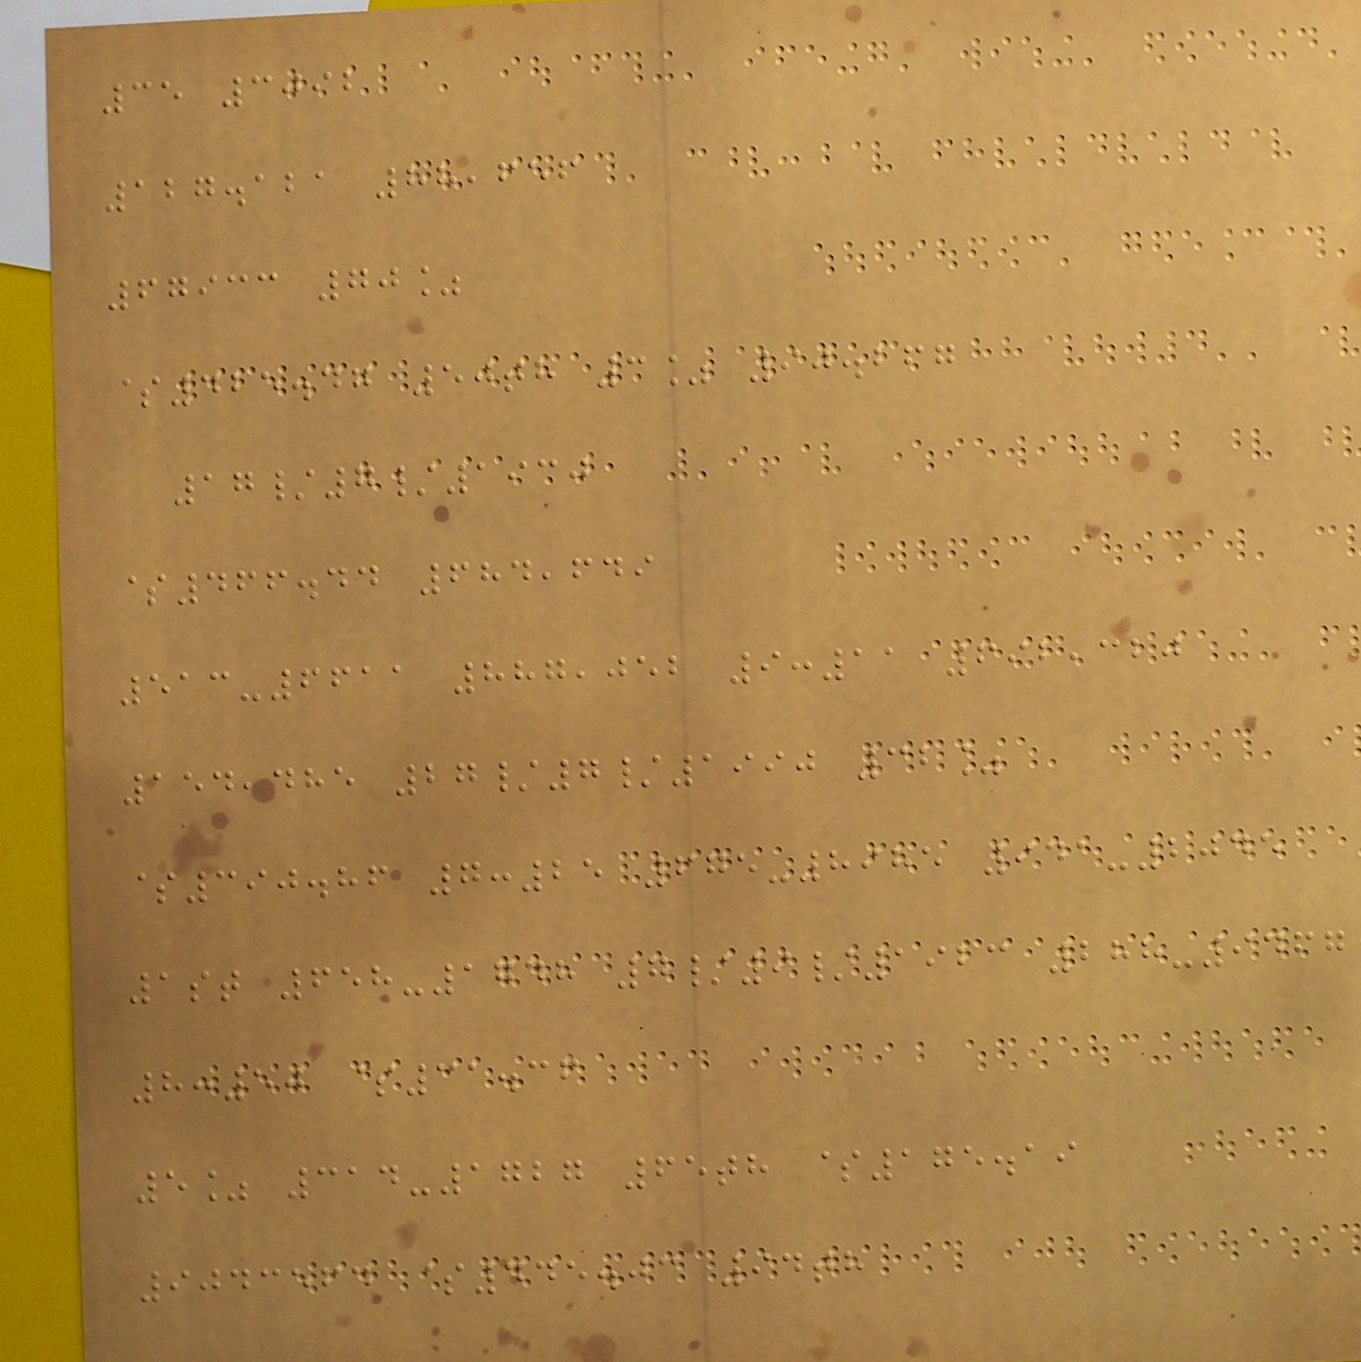35 3092
127.121 88,656
67933 70%
$425.47 50th 3% 90.267
17/7/1930
$466.44 684,649
513-6611 887,052 9:11 692,320
154,485 27/7/1990 32%
$390.86 7:25 675-8985 941-2045
1st 658-1748 7/9/1923 288-9467
8:50 $31.36
5% 314-1727 65th $175.19
9043564 $445.03 94th
